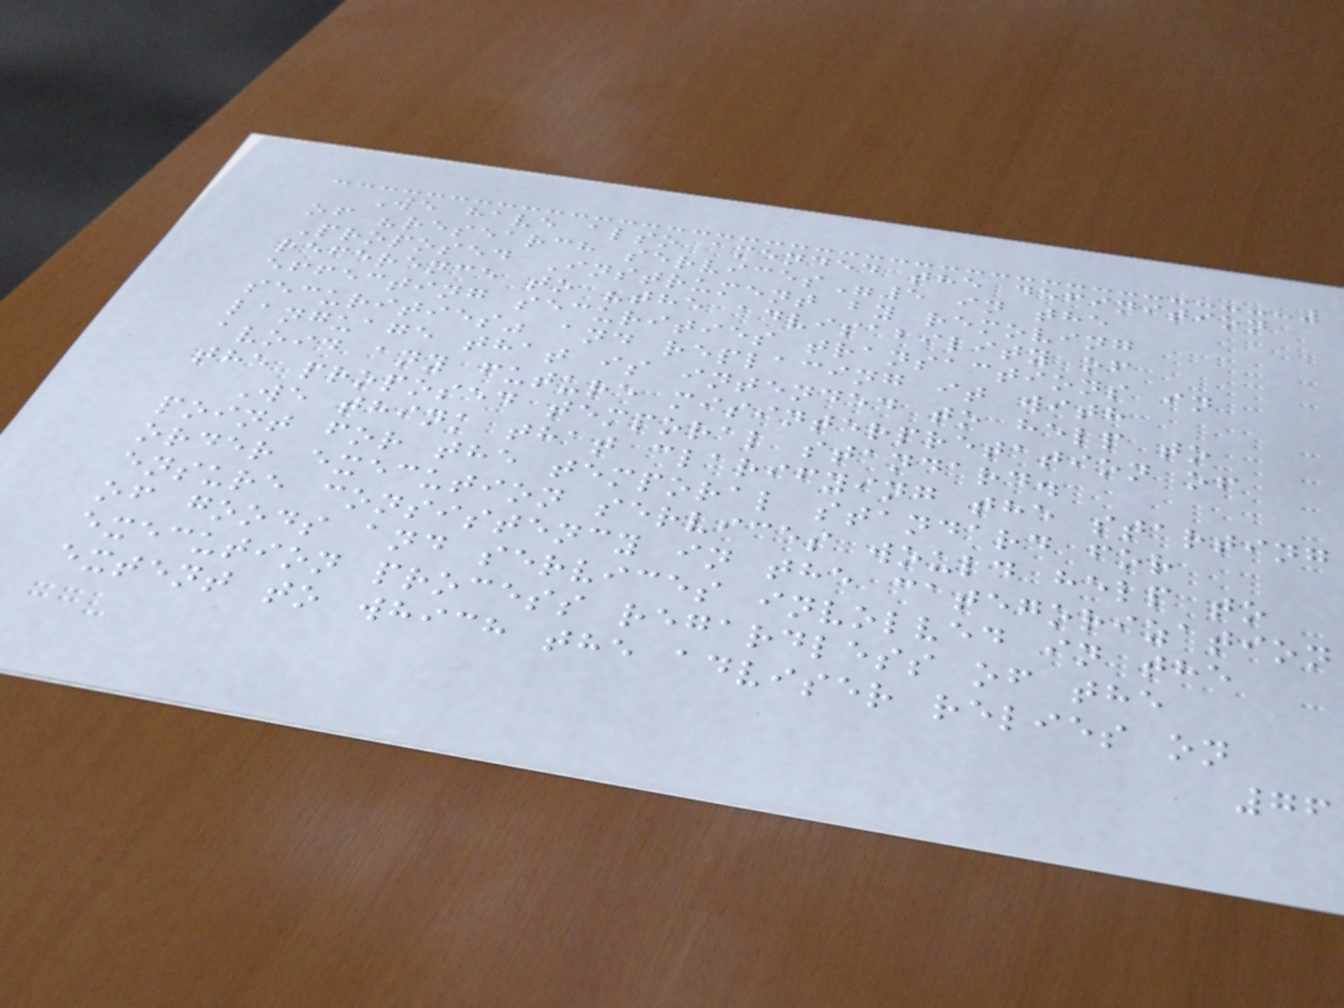We have also amended the definition
of "research services"5 in the
Proposed Instrument by removing
reference to "the advisability of
effecting securities transactions in
securities" and replacing it with
language that is intended to help to
avoid any future misinterpretation of
the proposed temporal standard.
We think that clarifying the starting
point for the temporal standard for
order execution services would help to
ensure consistency in the categorization
of goods and services involved in the
execution process regardless of the
extent to which the adviser relies on
76
